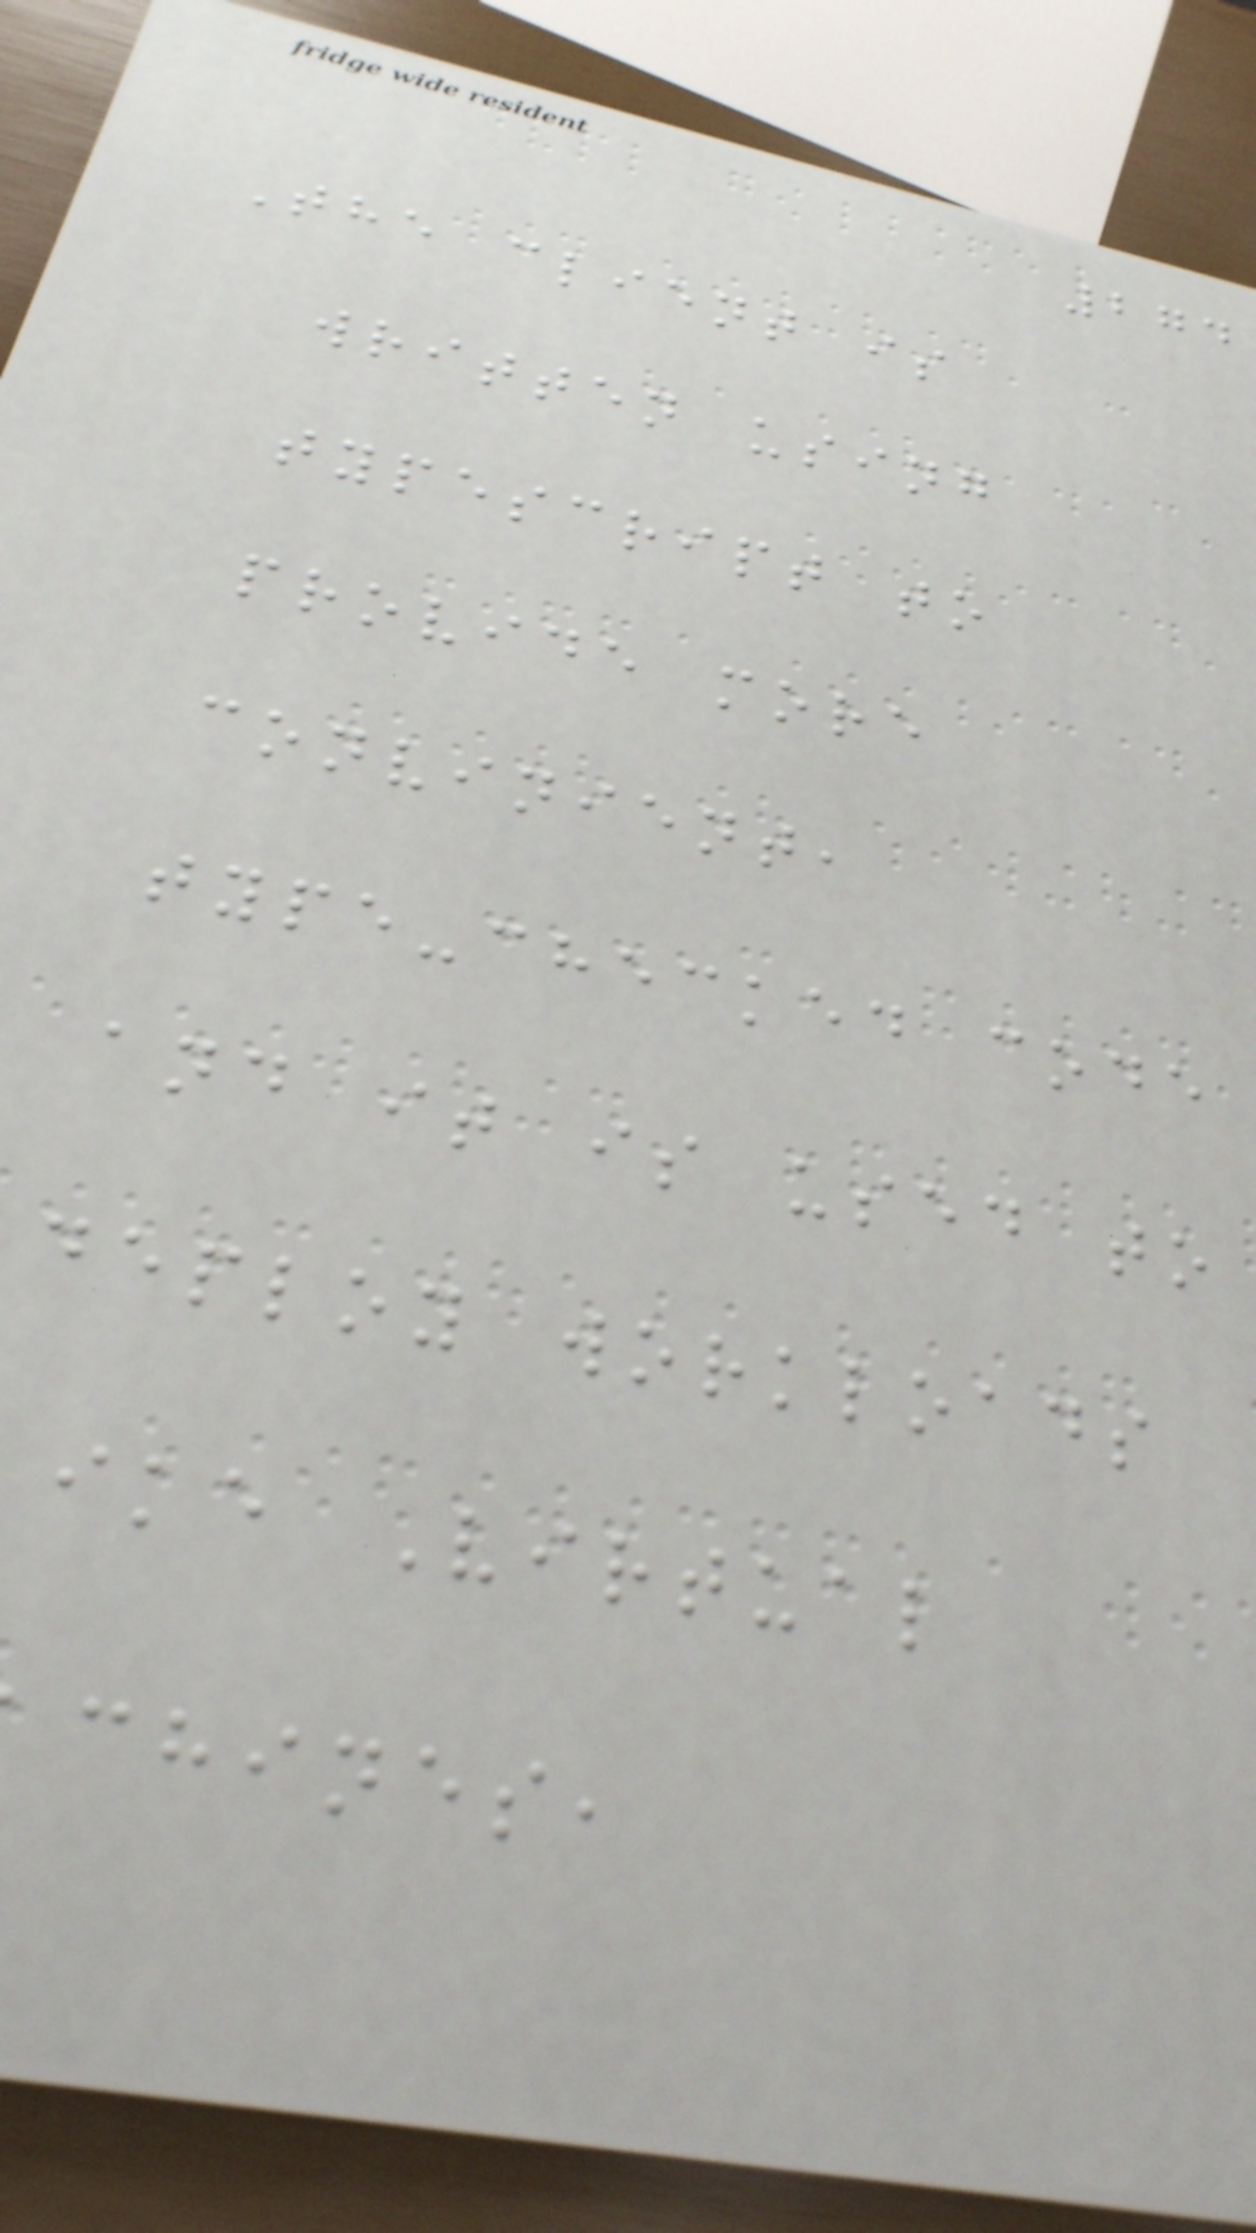274
The client is
written using
typescript to
provide more
convinient,
type-checked code
and it is used to
deploy workloads
ike Virtual
chines,
